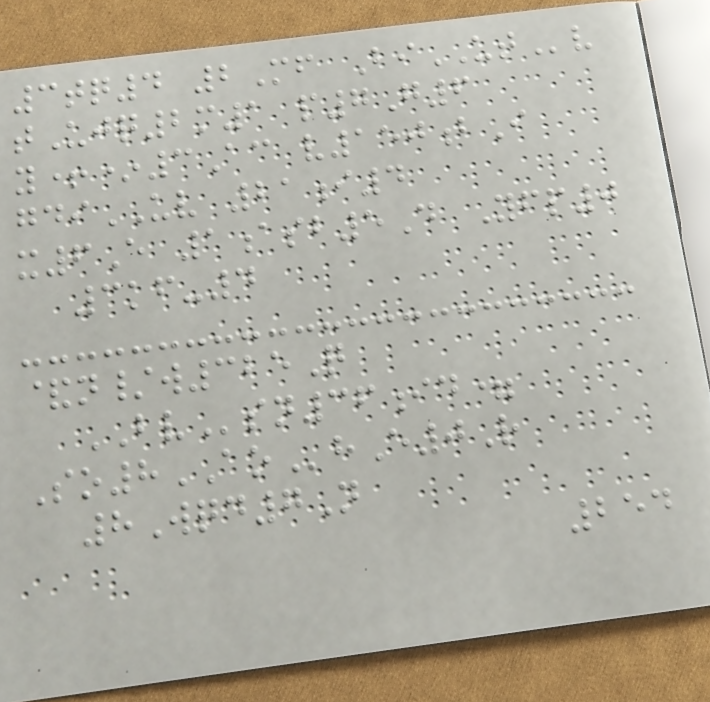3tq4 2Mf BiUTv
tUjq2m1 p7G6
y+*3Ac v150bI
gdiUV 21i4
x6E 1asb5D Yfp0
3kf-4
&n/w325Q
BVsn36id=
So8AOhE0R
8Wqd7N
254
